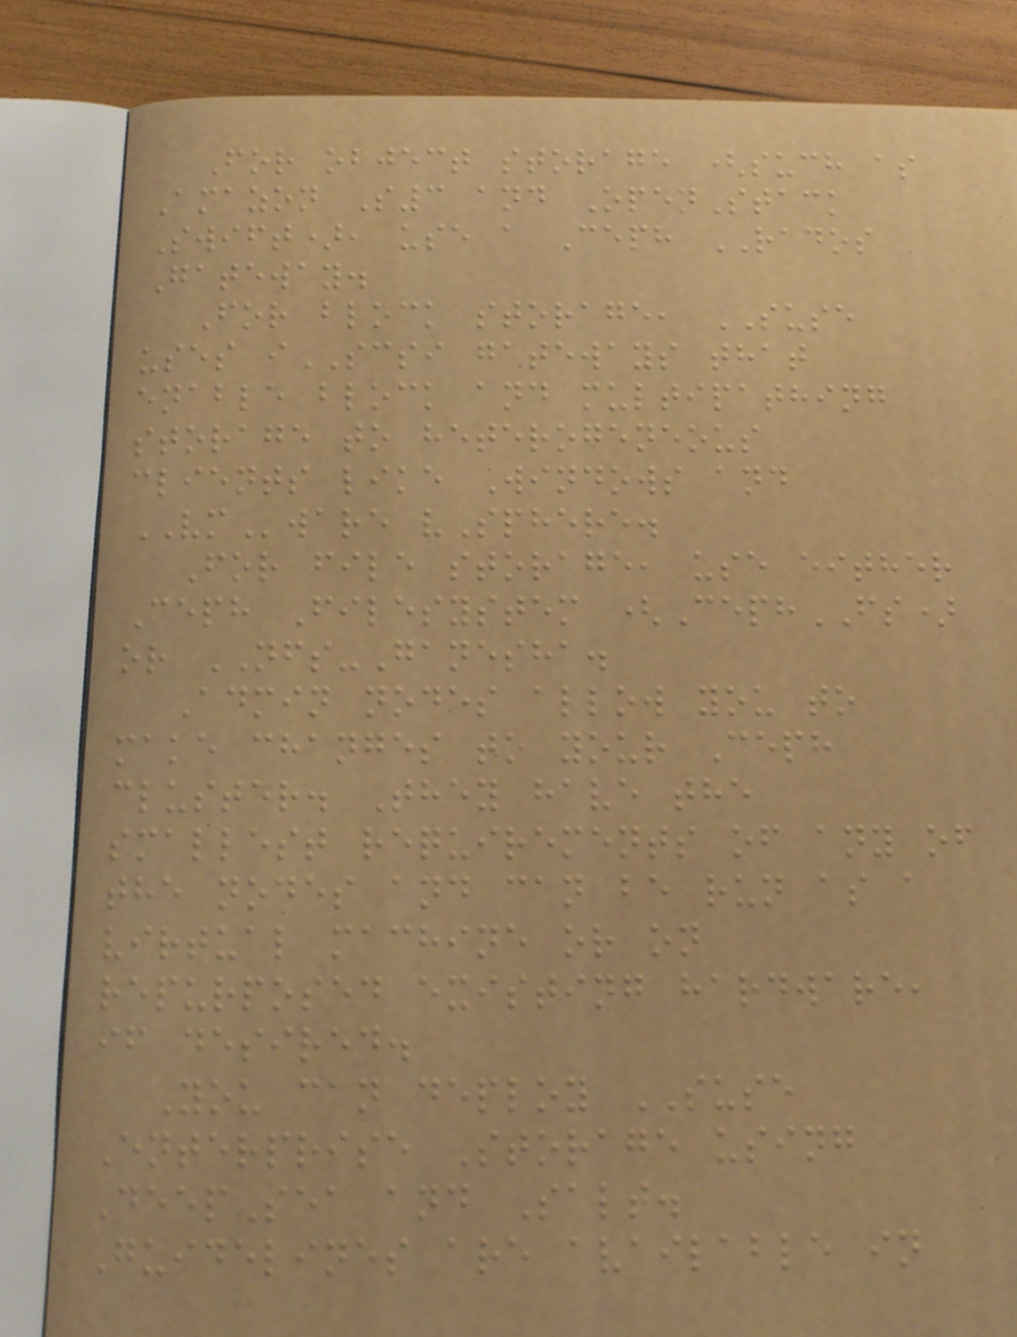For object storage (such as
Amazon S3 and OpenStack
Swift), use a Ceph RADOS
Gateway.
For block storage, SUSE
uses iSCSI gateways that
enable block and multipathing
storage to heterogeneous
clients like Windows and
VMware vSphere.
For file storage, use either
Ceph Filesystem (CephFS)
or NFS-Ganesha.
Admin nodes allow you to
make changes to your Ceph
cluster. They have the
smallest requirements of any of
the nodes and can be run as a
virtual machine or on
repurposed existing hardware,
if desired.
You can deploy SUSE
Enterprise Storage using
DeepSea and Salt.
Guidelines are available in
